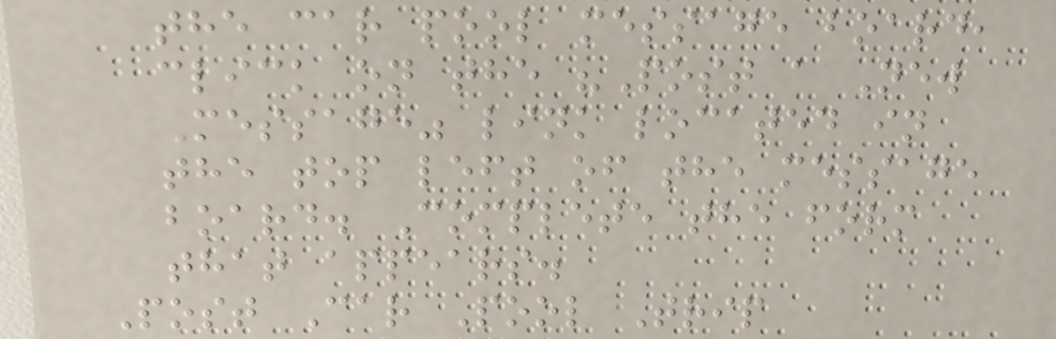the car pool message board,
click on the "Post a New
Message" link located in
the top left of the message
board. Complete the form
that appears.
Post Car Pool Trip
